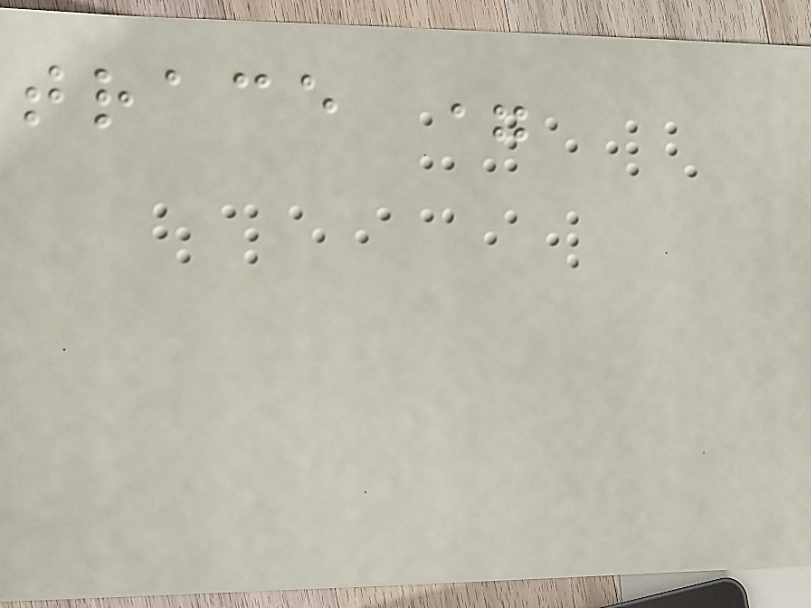trace =
